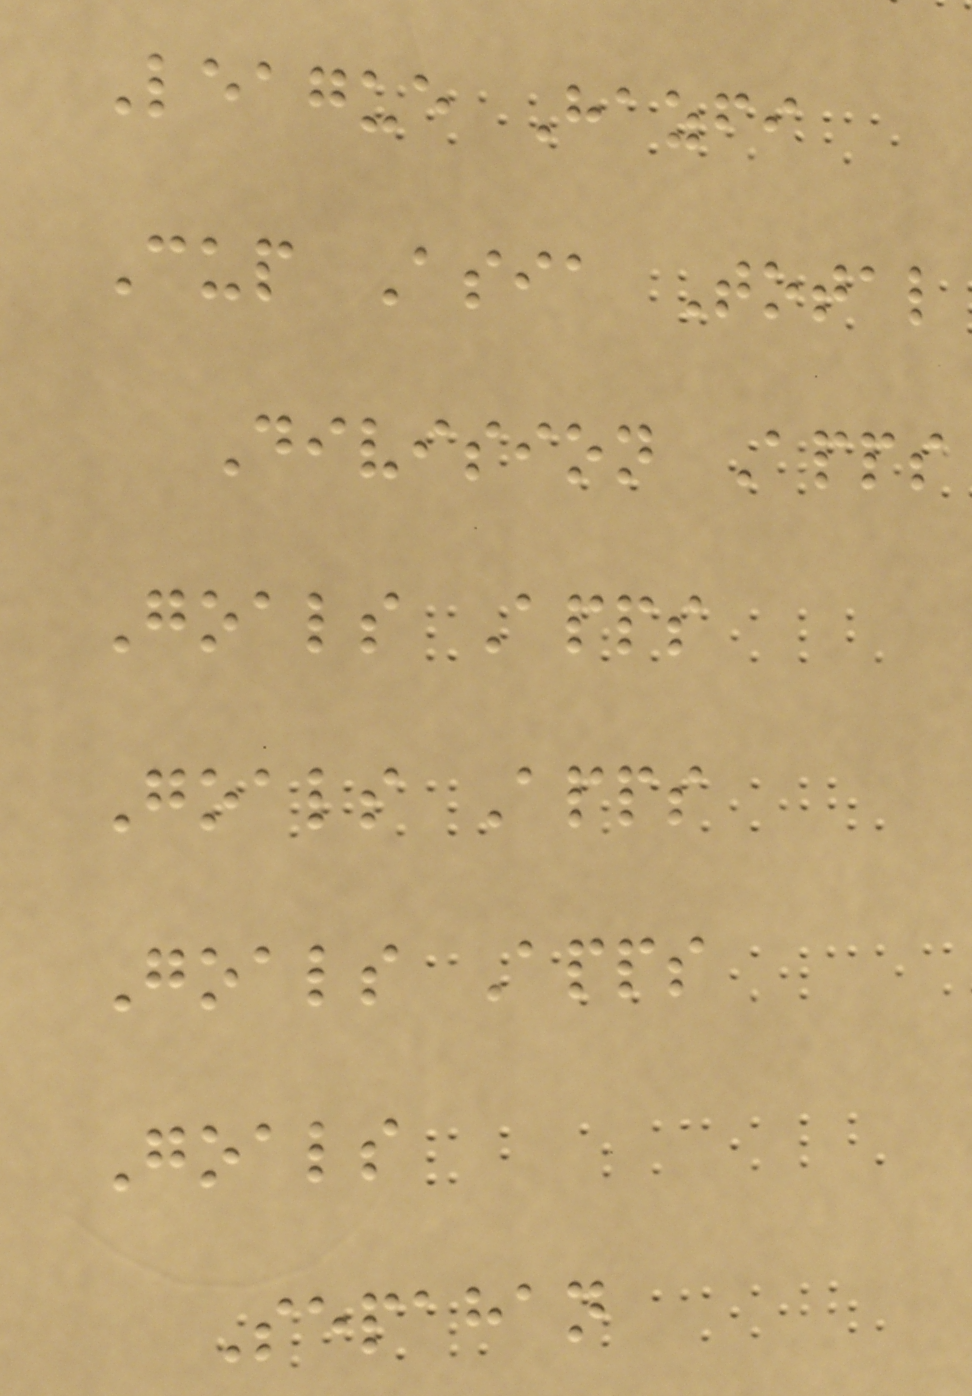League Hazfi
Cup Asia Total
Division Apps
Goals Apps
Goals Apps
Goals Apps
Goals
Sepahan
